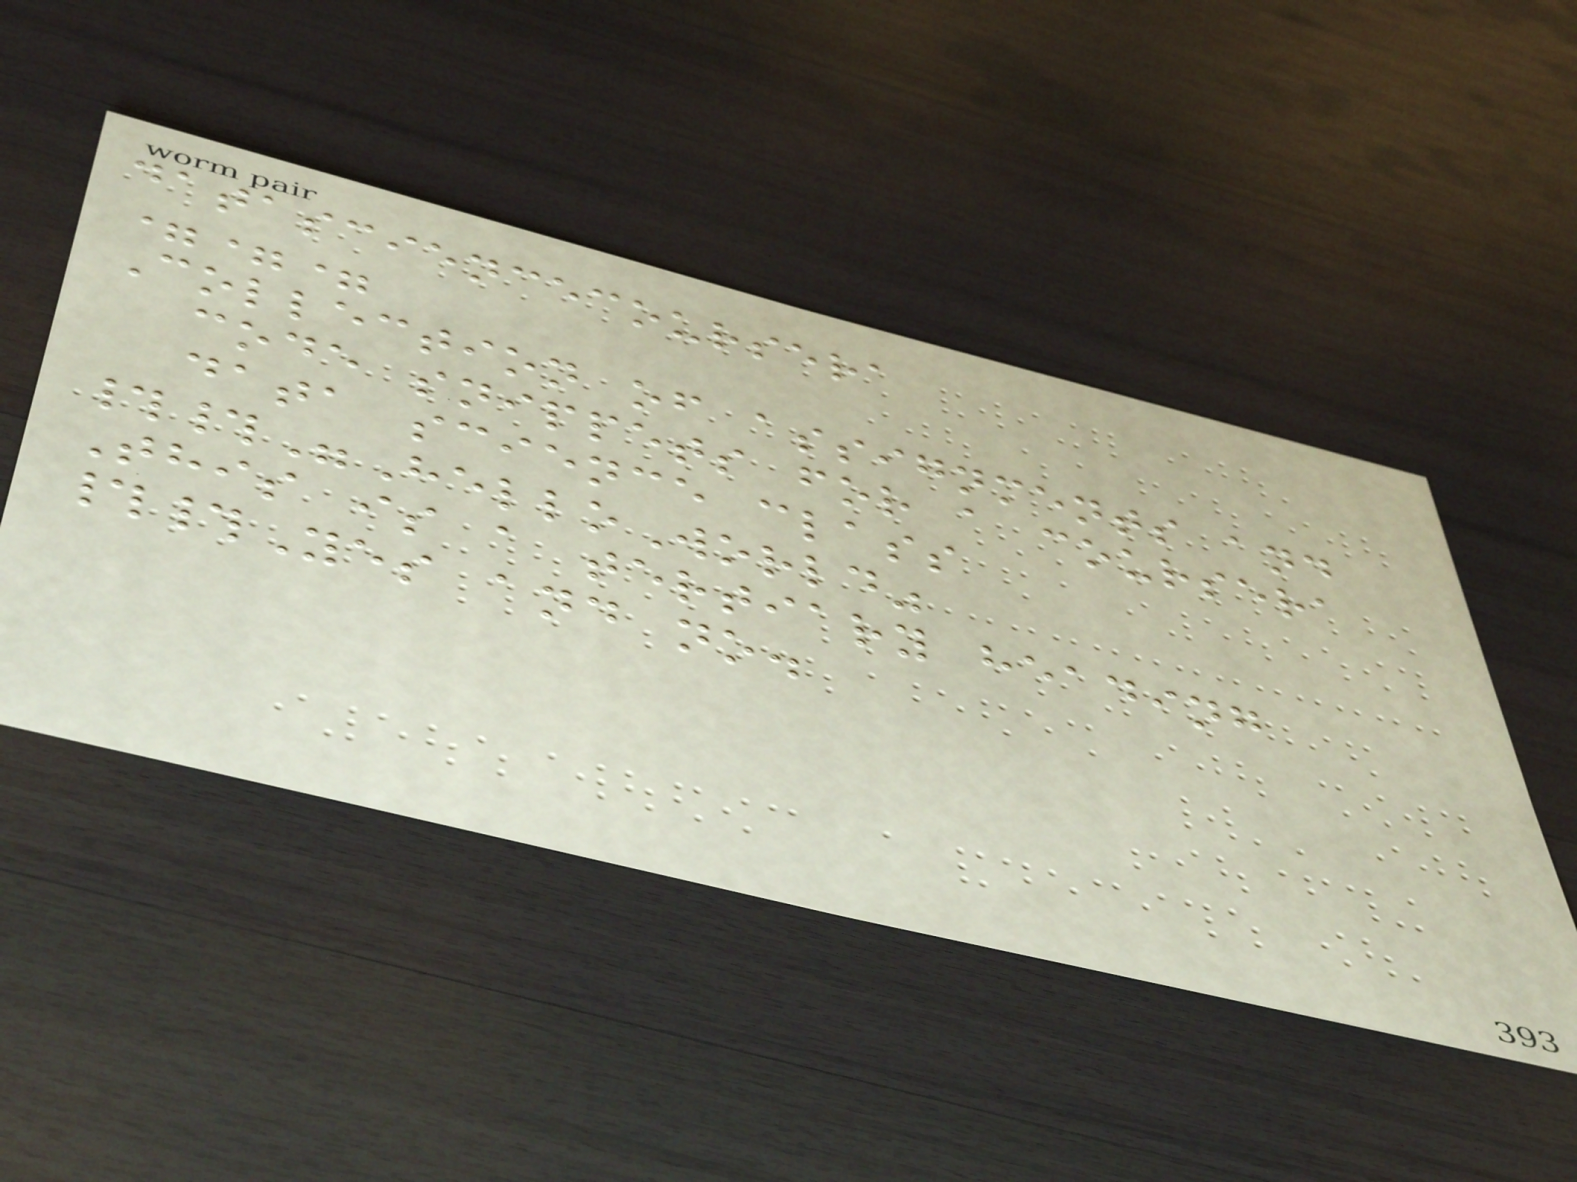datasciencecoursera
===
Collection of assignments and
code snippets for a coursera
data science class
##"HelloWorld"
This is a tertiary heading
##Yes and no.
